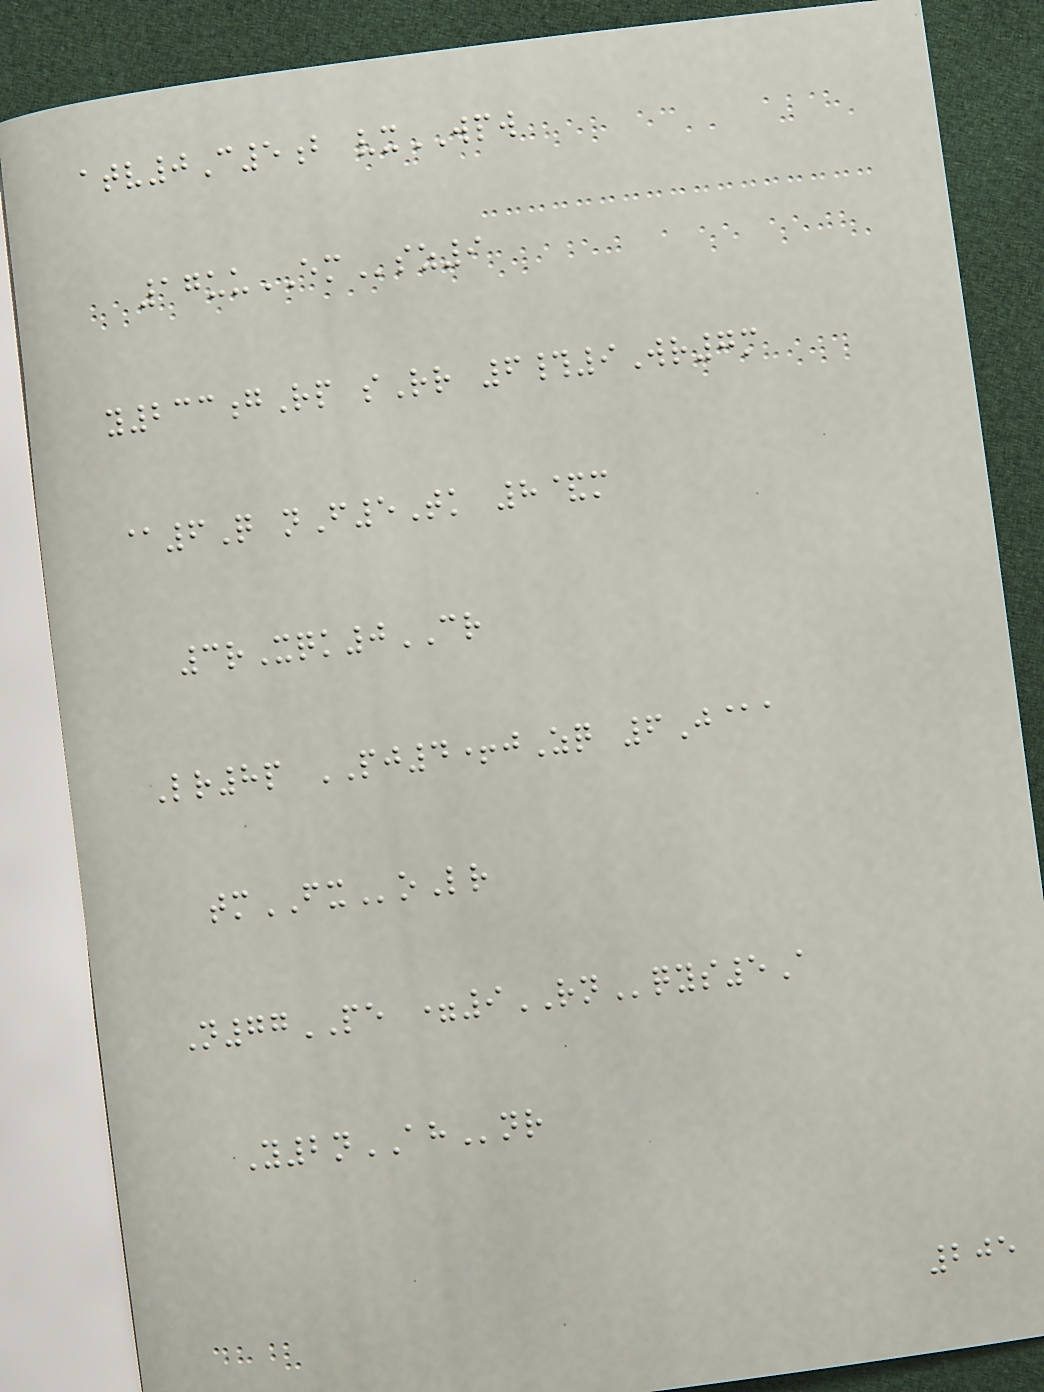atv0C5b vxWPW
17uuEMsz9
y233gRp sRr 6#9Wr7m
@6Q nF5Tk 8&m
3rXqk0CR
Lr8p PJ4+jZq 6J@a
tmFXoLr
N77PE =9RNqys5A
Y2nAHnr
205
